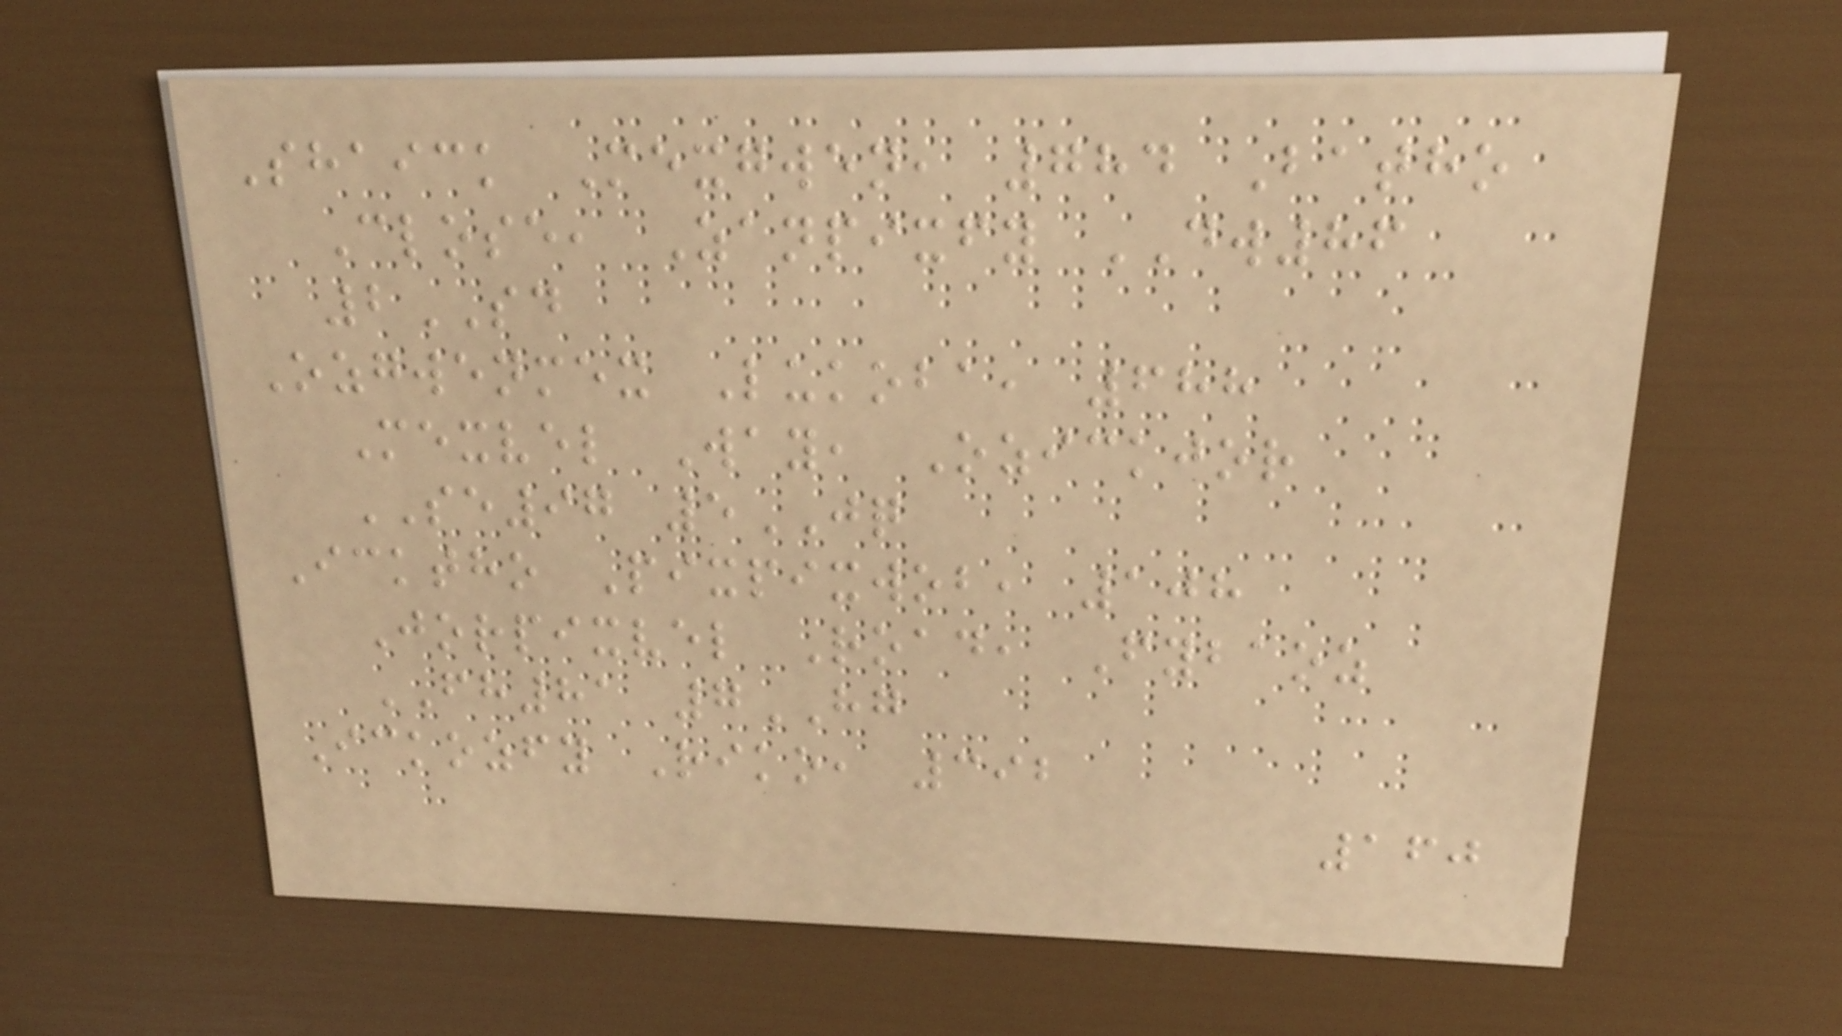Shaick Mexgwen, 784 Batho
Close, Zanpixfy DW86
2SD
Ozgwenmex Lukoba, 688
Mexvel Way, Ozickjor
SE97 5JQ
Icktho Pixpixwob, 108
Jorpixvel Road, Fybaoz
FH81 7HG
Ickozfy Riko, 392
160
